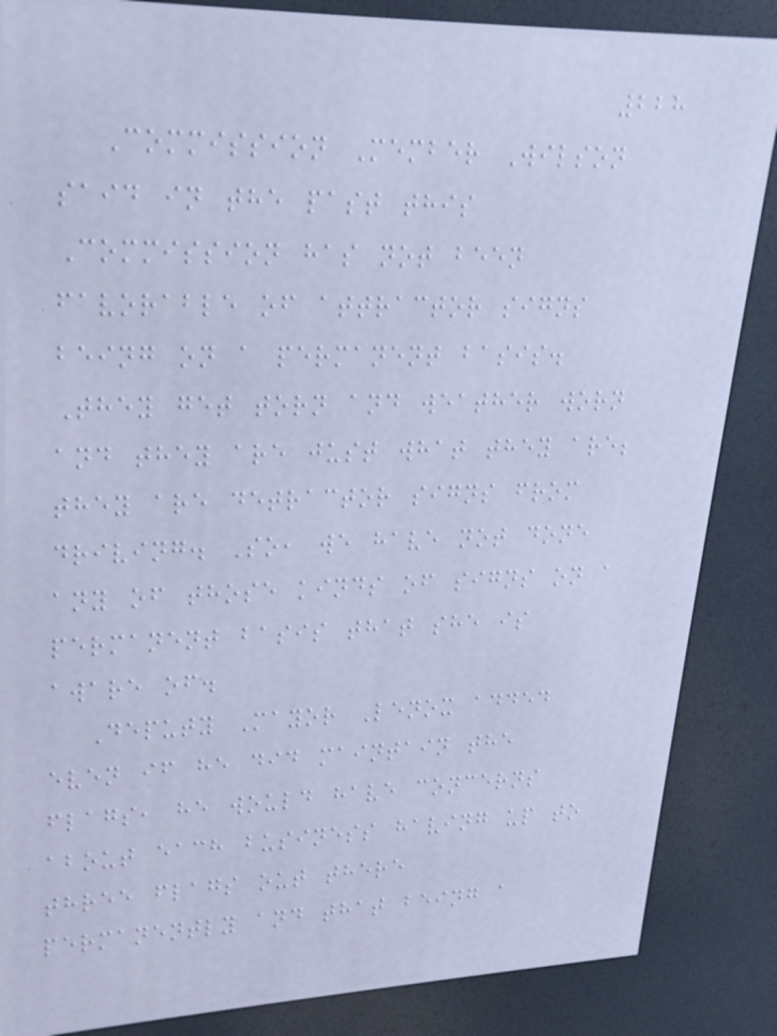228
Commission Member Wilson
said in the past this
Commission has not been
favorable of attractor signs
being on a permanent basis.
They get torn and weather worn
and they are just what they are;
they are detractor signs from
driving. So, we have not done
any of those kinds of signs on a
permanent basis that she is
aware of.
Deputy Mayor Lenox added
even if he did maintain the
flags, he would have concerns
about each business having up to
three flags out there
permanently and that being a
